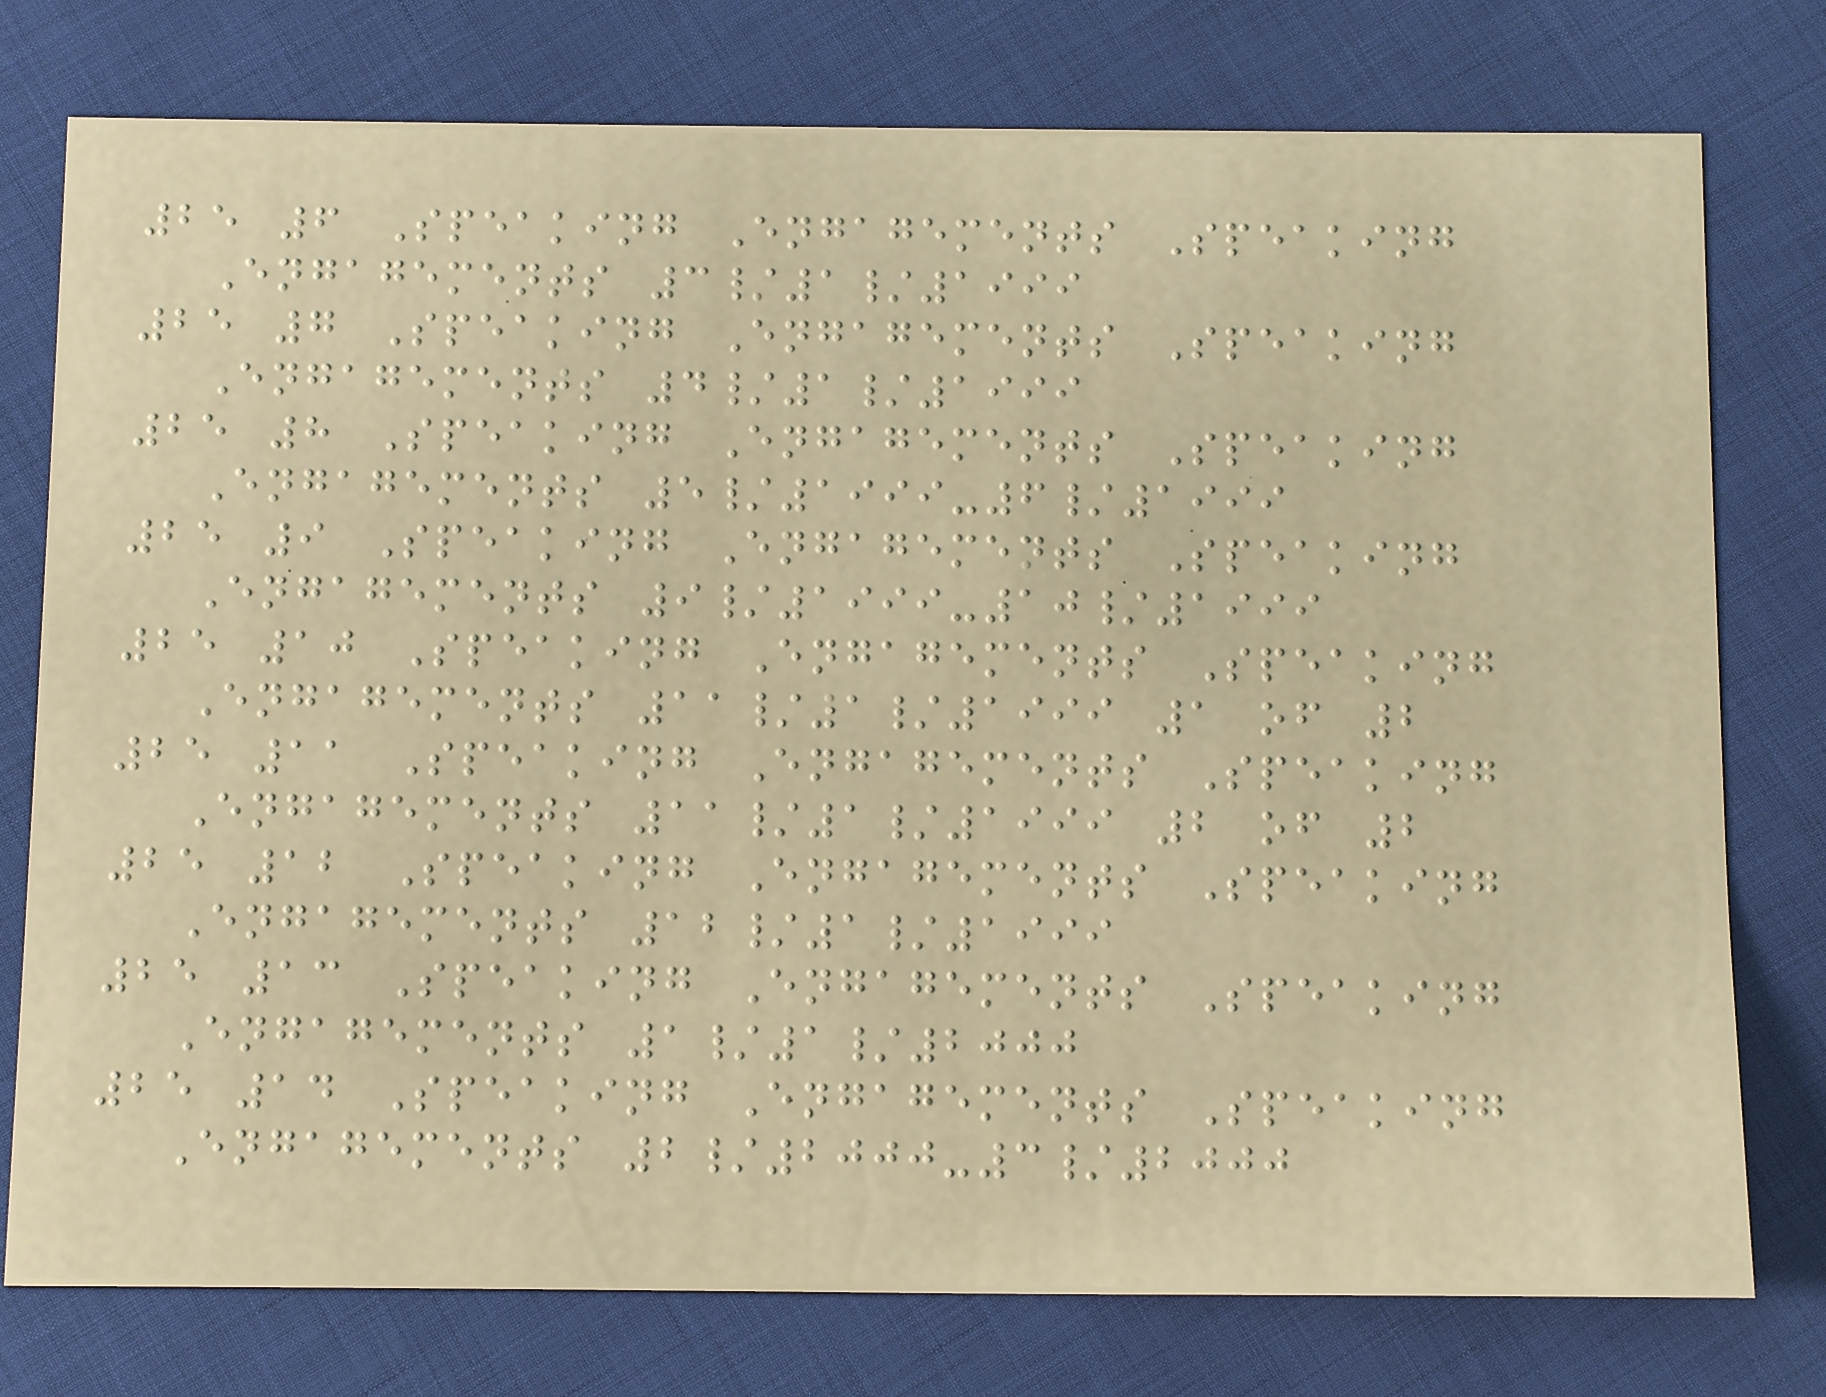25 6 Speaking Engagements Speaking
Engagements 3/1/1999
25 7 Speaking Engagements Speaking
Engagements 4/1/1999
25 8 Speaking Engagements Speaking
Engagements 5/1999-6/1999
25 9 Speaking Engagements Speaking
Engagements 9/1999-10/1999
25 10 Speaking Engagements Speaking
Engagements 11/1/1999 1 of 2
25 11 Speaking Engagements Speaking
Engagements 11/1/1999 2 of 2
25 12 Speaking Engagements Speaking
Engagements 12/1/1999
25 13 Speaking Engagements Speaking
Engagements 1/1/2000
25 14 Speaking Engagements Speaking
Engagements 2/2000-3/2000
